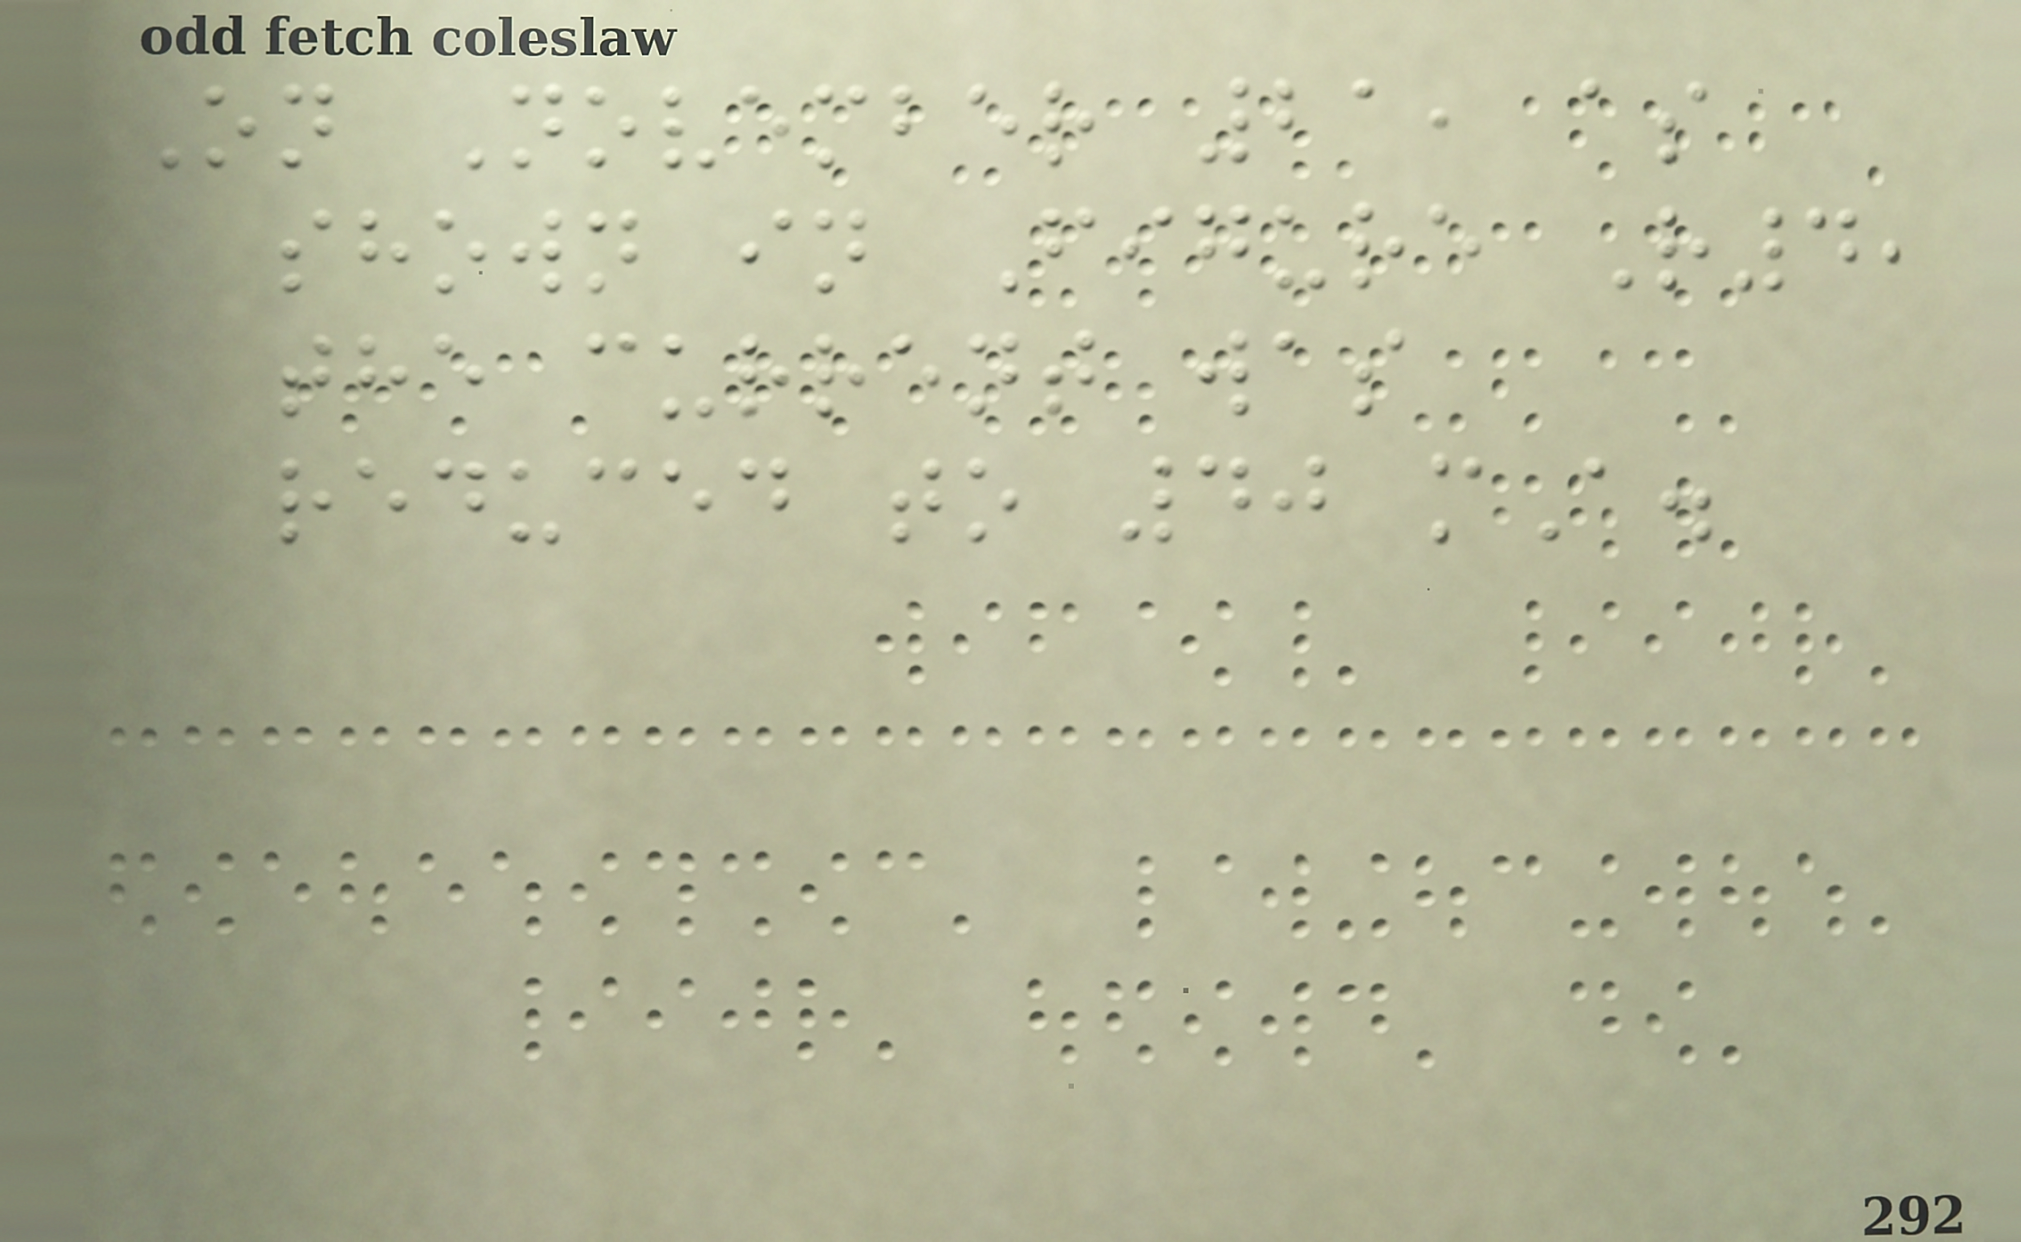On November 21, as
shown in Figure R4,
the current was
reduced to 40 mA.
